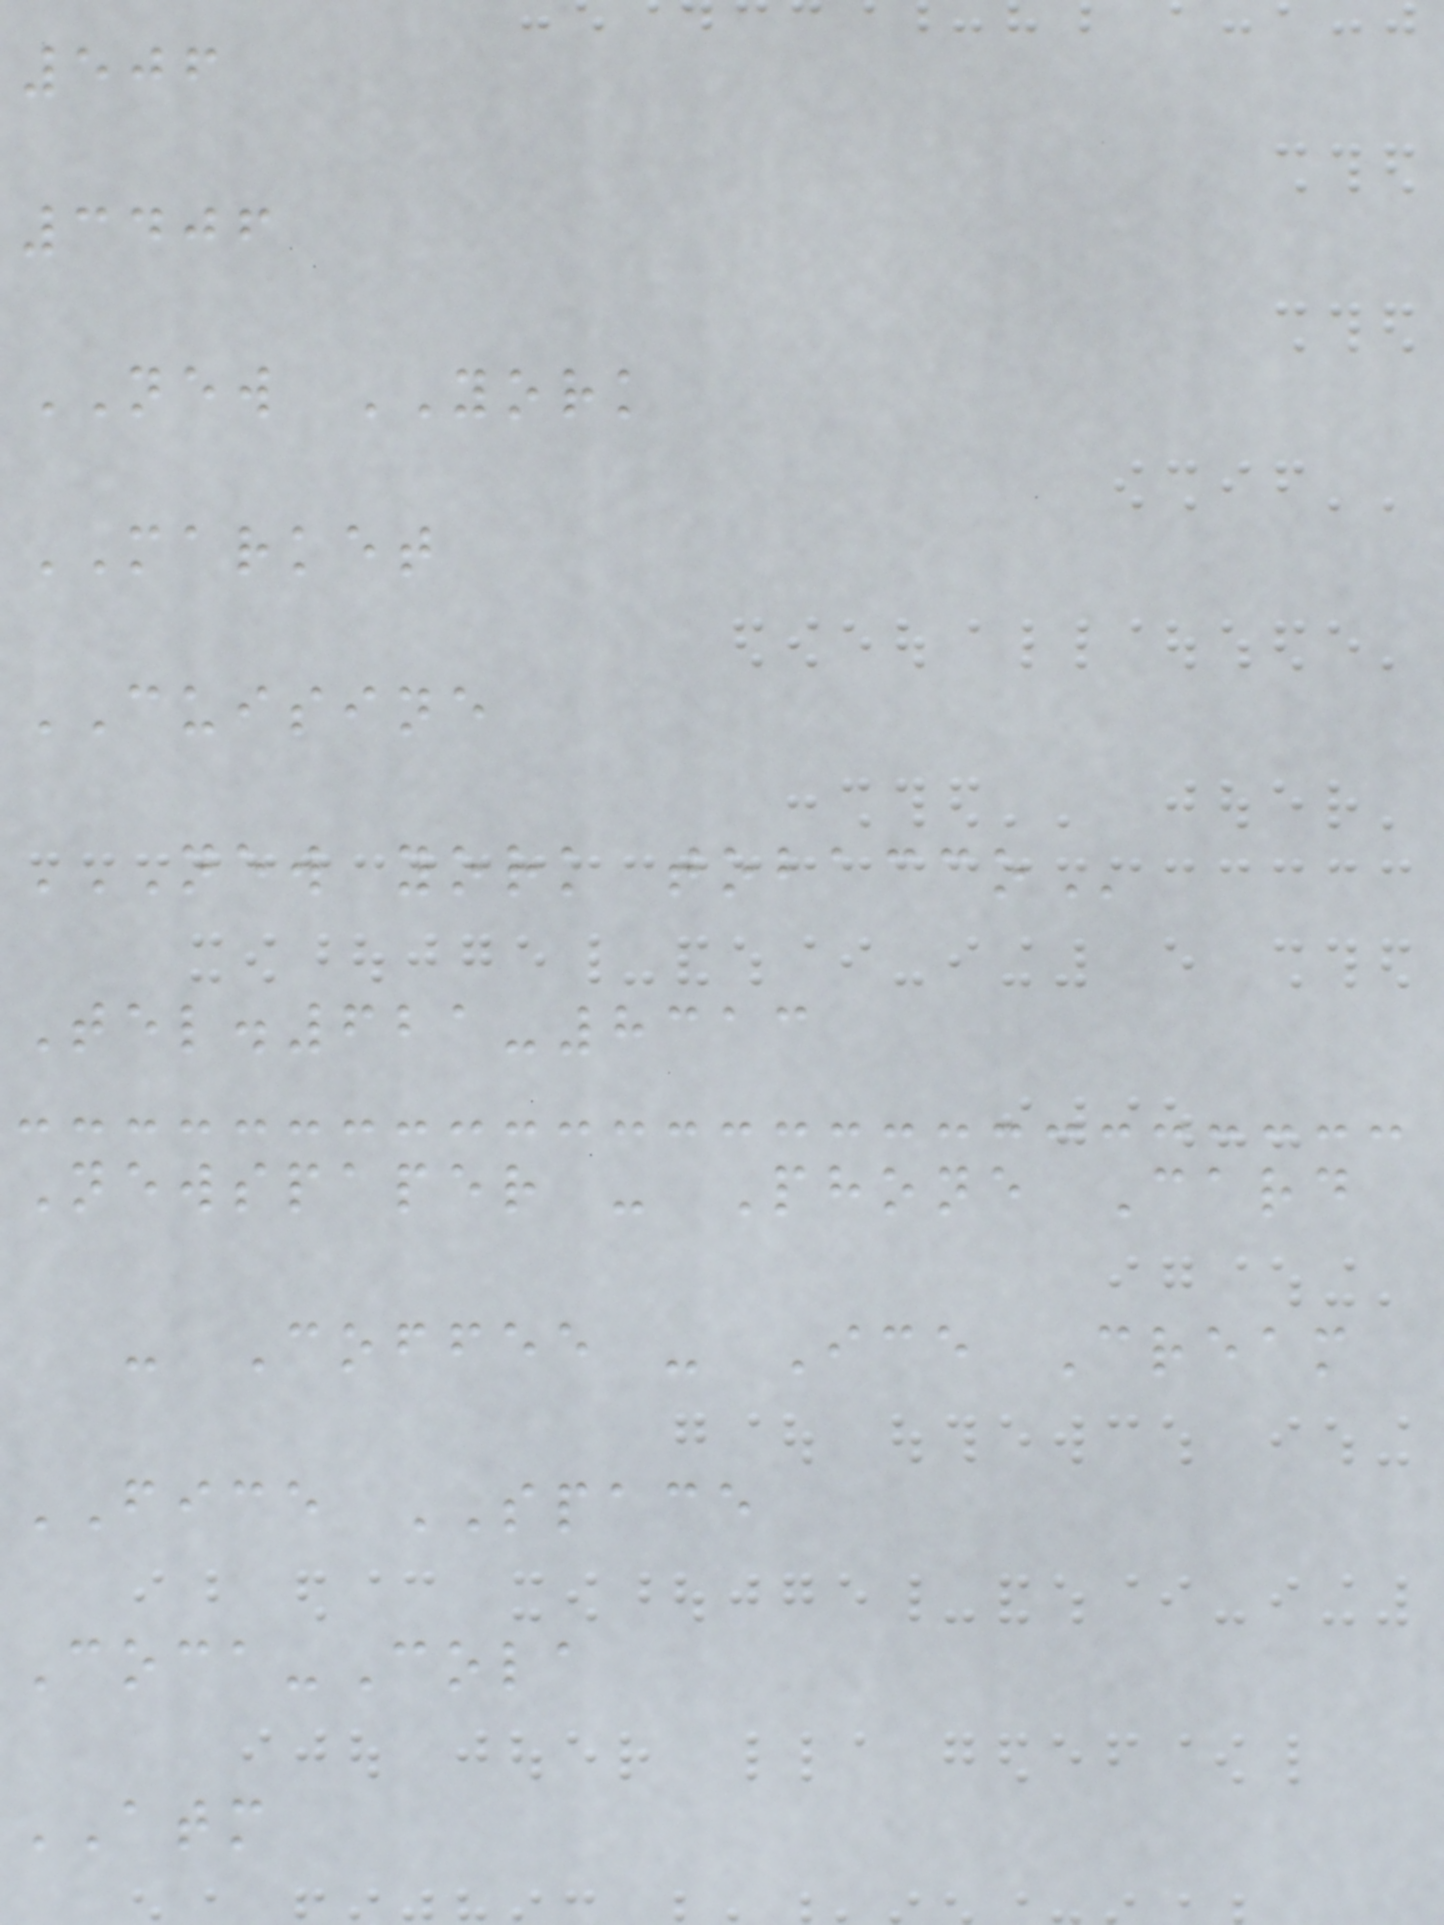506
3406
NEW YORK
MARKET
CUISINE
NEW YORK TOBACCO
Tel.621-8313
Newspaper - Phone Card
- Coffee - Ice Cream
FICE SPACE
Coca-Cola
ATM
